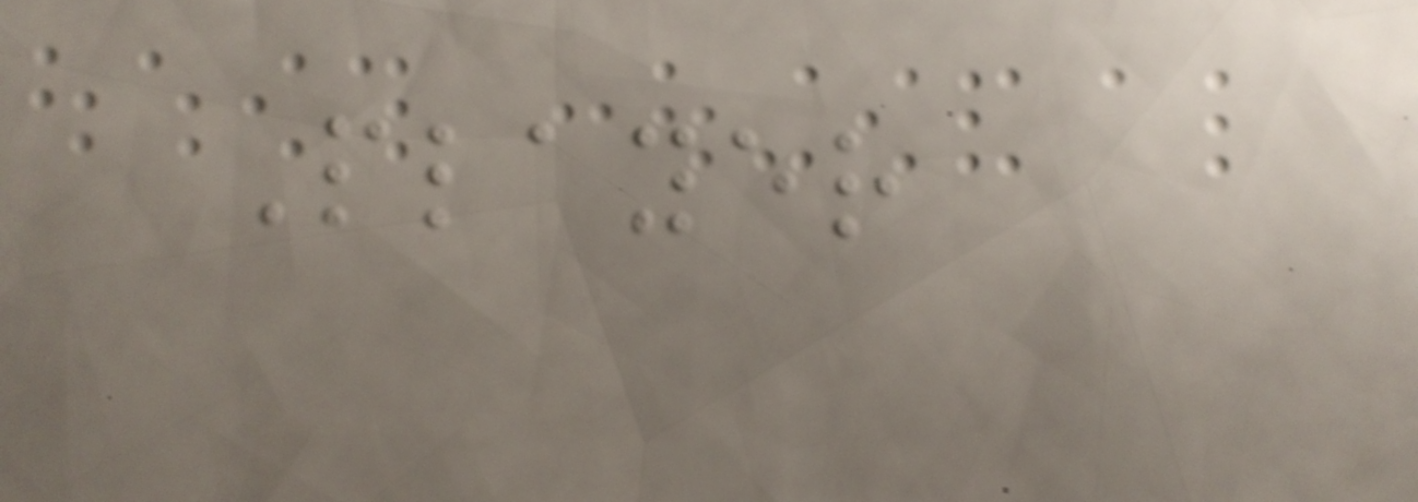Player
